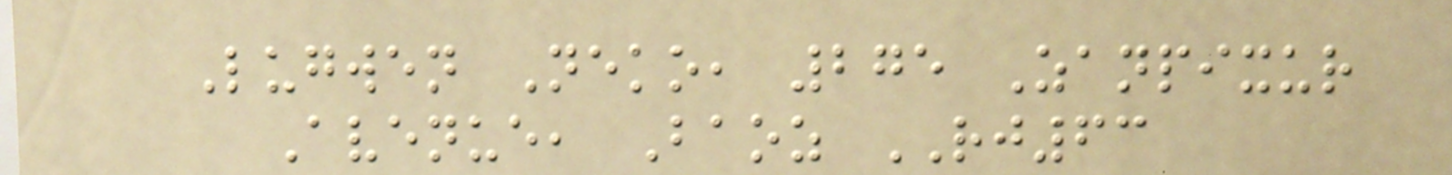Lugwen Neko, 275 Zanpixur
Avenue, Baoz RJ63
